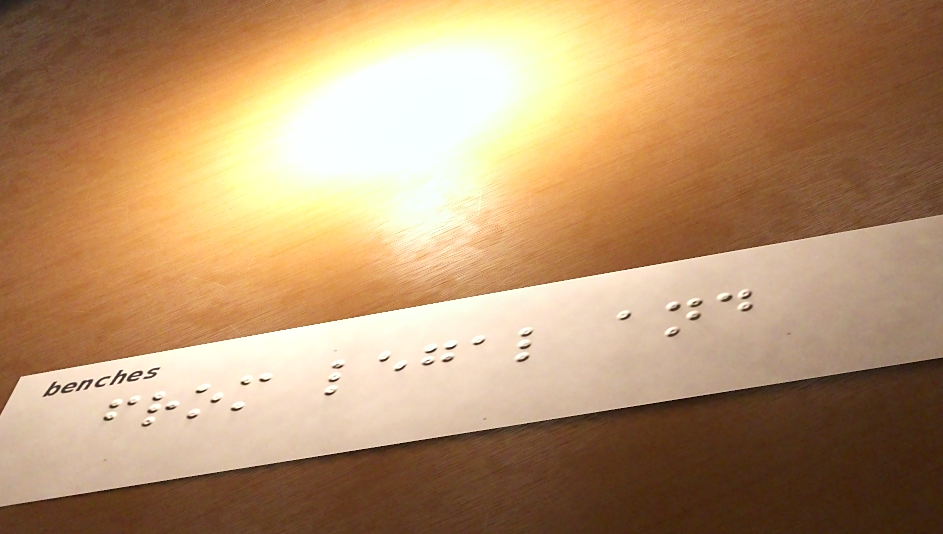from legal and
